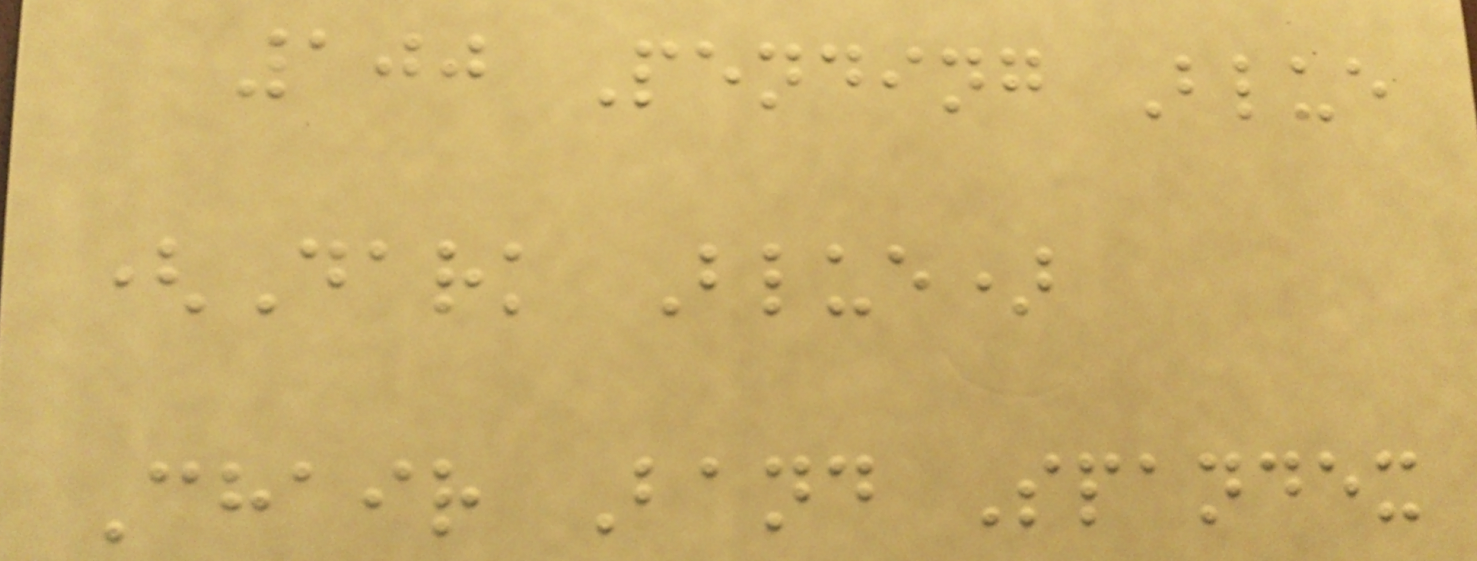100 Pending Blue
(Dark Blue)
Chair Band Spandex
